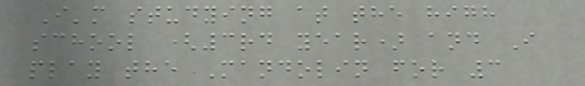I'm studying at the high
school (3rd year) and I
play the Mandolin for 3
